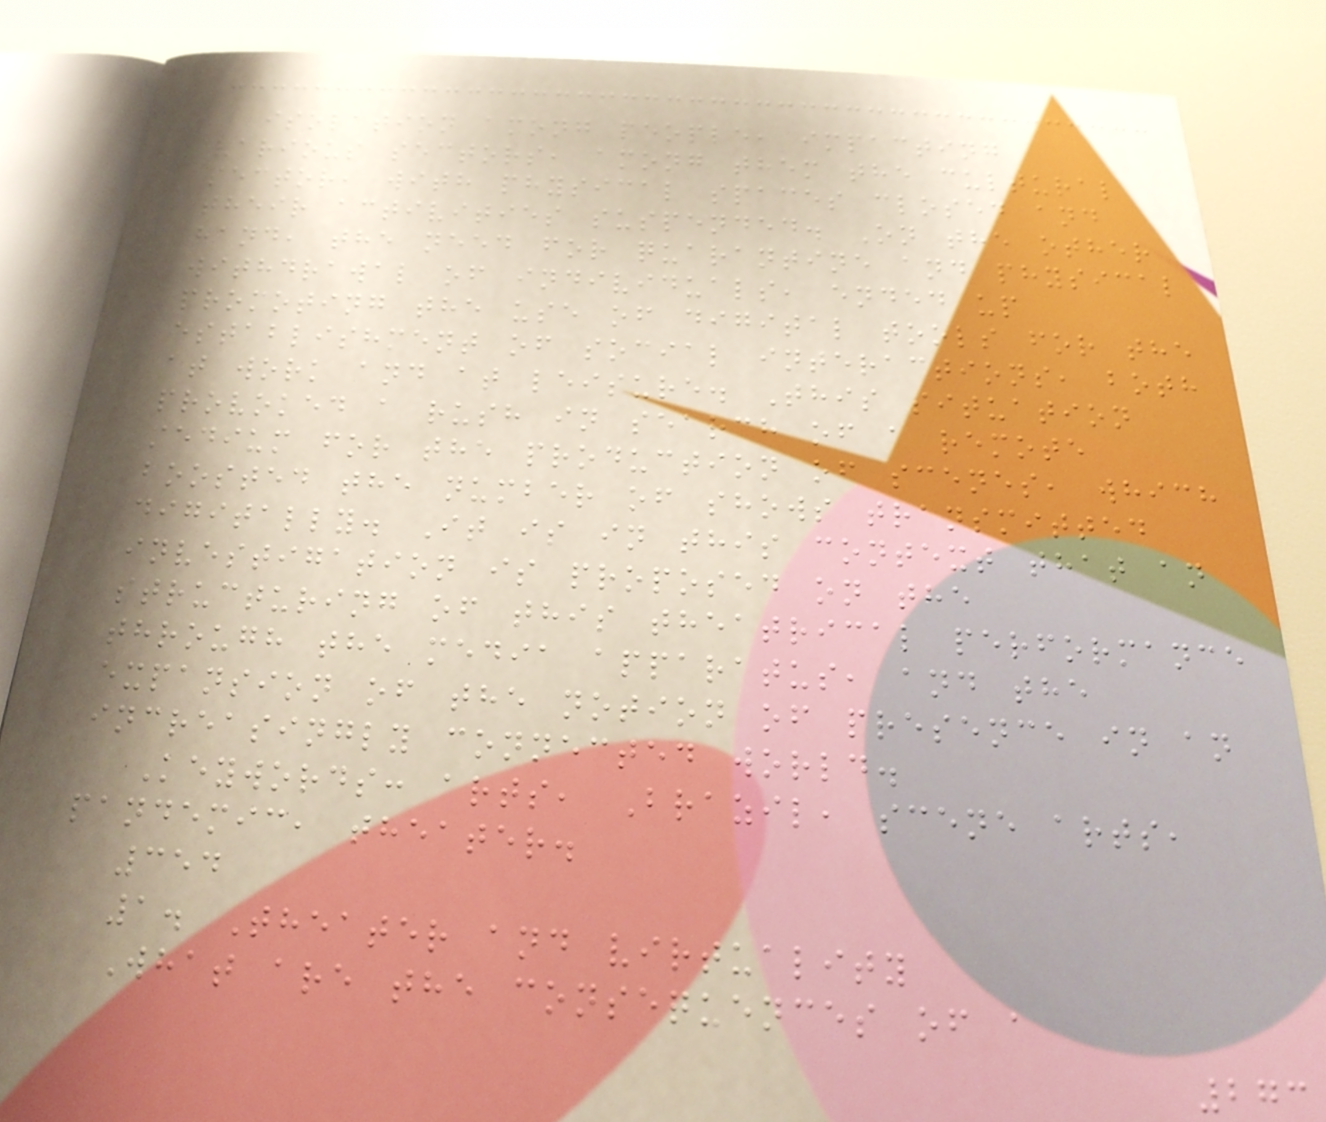isolation among people, impacting
various sectors, among them the cultural
sector, with physical spaces closed and
their activities suspended. On the other
hand, the need for quarantine and physical
withdrawal of individuals, ended up
promoting the use of digital tools for the
establishment of social interactions, both
at work and at leisure. This situation
provoked a rush in search of a remote
medium for the production of scenes, which
boosted the number of shows transmitted
digitally. It is in this context that an
investigation is proposed on the
structuring of this theatrical performance
through the media apparatus, and the
expansion of the notion of presence in an
increasingly connected world.
Keywords: arts, Brazil, scene arts,
pandemic, theater.
354
1. Theater and virtuality
What are the consequences of a
273
